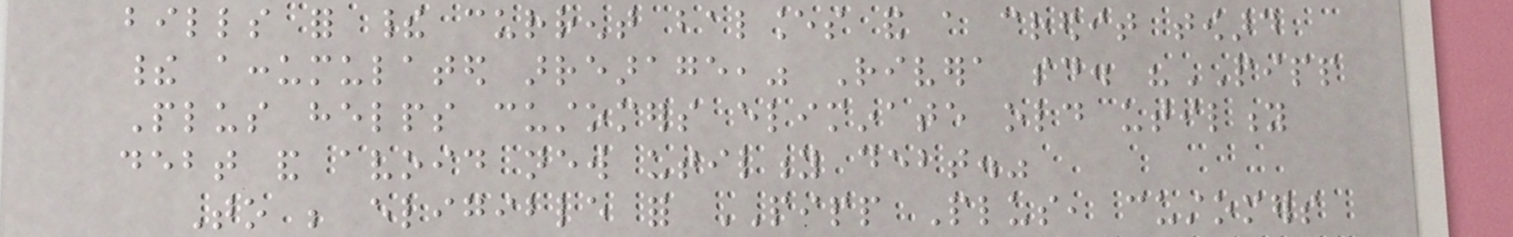bills for their current balances and a credit toward
their accumulated arrearage," Rivera said. "PIPP
Plus helps customers eliminate old utility
debt and avoid new utility debt."
To be eligible for PIPP Plus, customers
